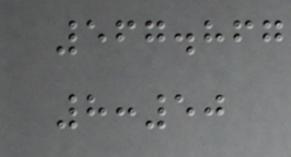567.867
8:50
